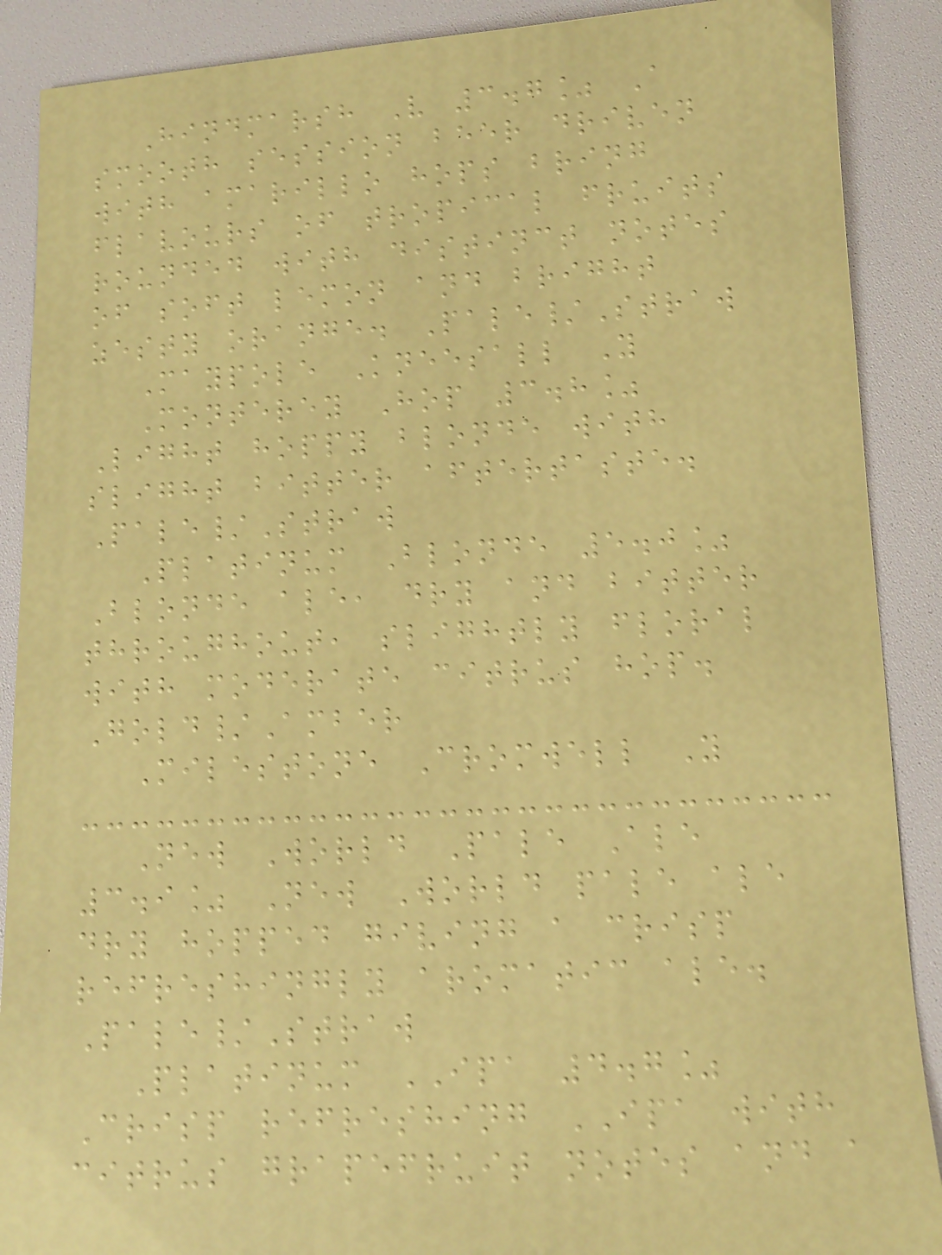Hindmarsh V 3.7% A
smooth session beer driven
with amarillo hops bring
flavours of tropical fruits
rounded with distinct notes
of soft lemon and bright
zesty orange. Pale/Straw
Maypole Kneesall Y
Monterey Hop 3.8%
Light hoppy blonde with
slight bitter aftertaste.
Pale/Straw
Platinum Blonde 5.0%
Blonde ale, dry and bitter
throughout, slightly floral
with moderate citrus hop.
Gold/Amber
Milestone Cromwell Y
New World Pale Ale
3.9% New World pale ale
dry hopped giving a crisp
refreshingly aromatic ale.
Pale/Straw
Platinum IPA 4.7%
Crisp refreshing IPA with
citrus grapefruit notes and a
